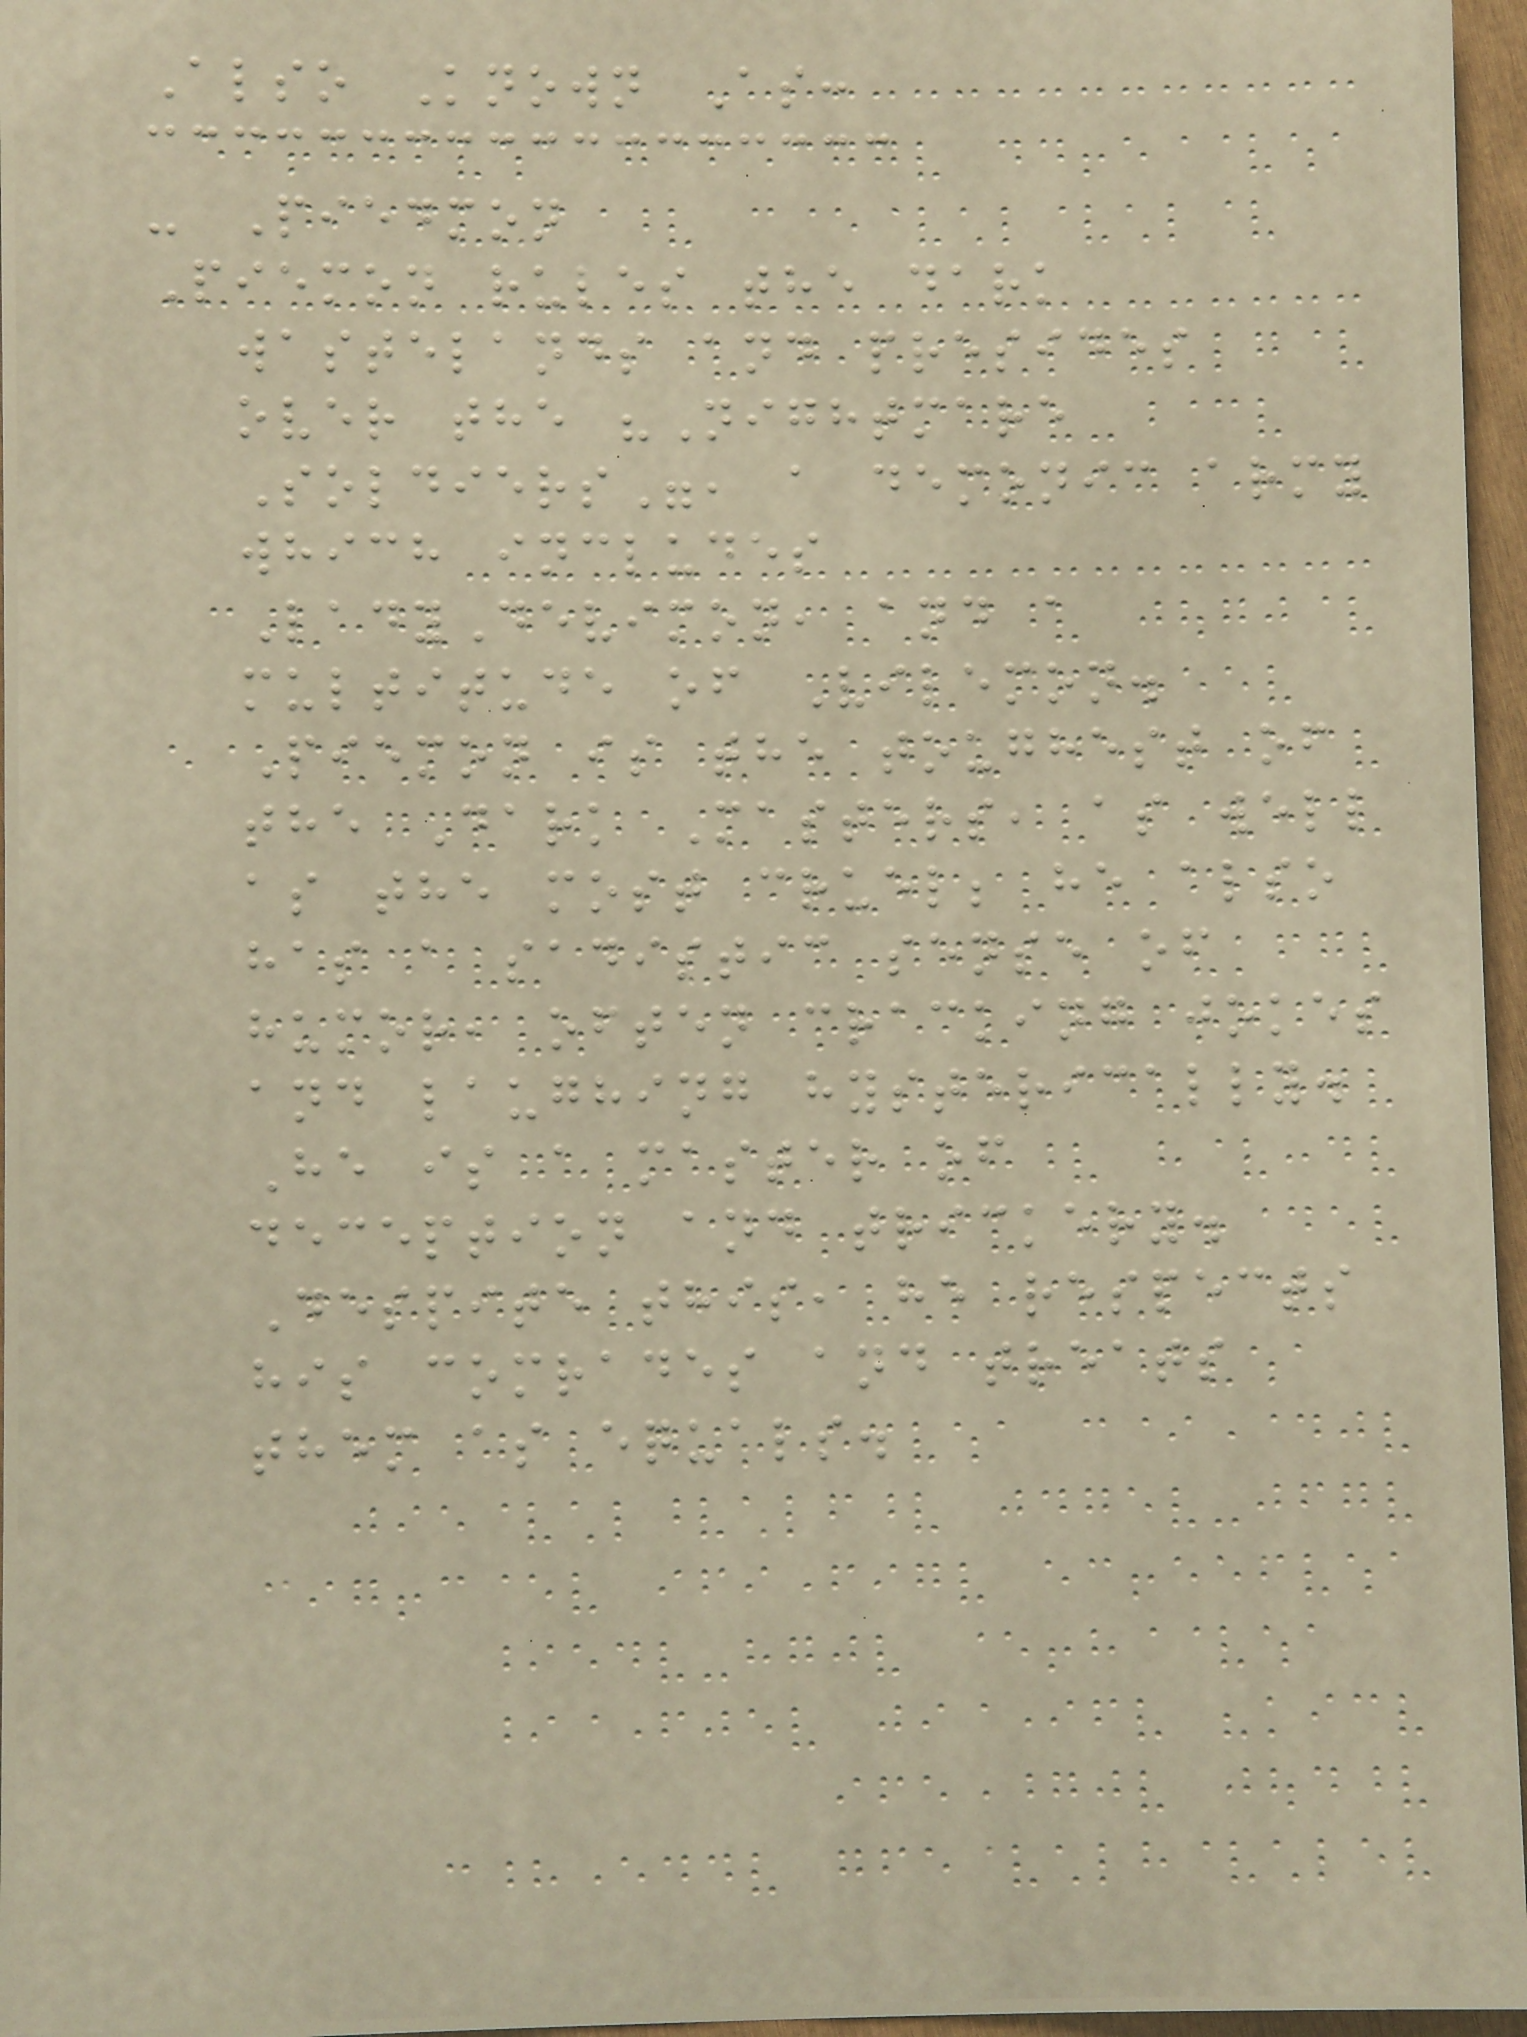Also Known As:
- Piedmon
Piemon rules the dark
wastelands and presides
over the "Nightmare
Soldiers", a demonic army
which includes
LadyDevimon, and a
multitude of Vilemon.
Piemon is the toughest of
the Dark Masters, as well
as the most cruel; he also
has a sadistic sense of
humor, often cracking jokes
and laughing hysterically.
He is a master of
deception and trickery.
Despite this, he respects
his comrades and treats
them as equals.
